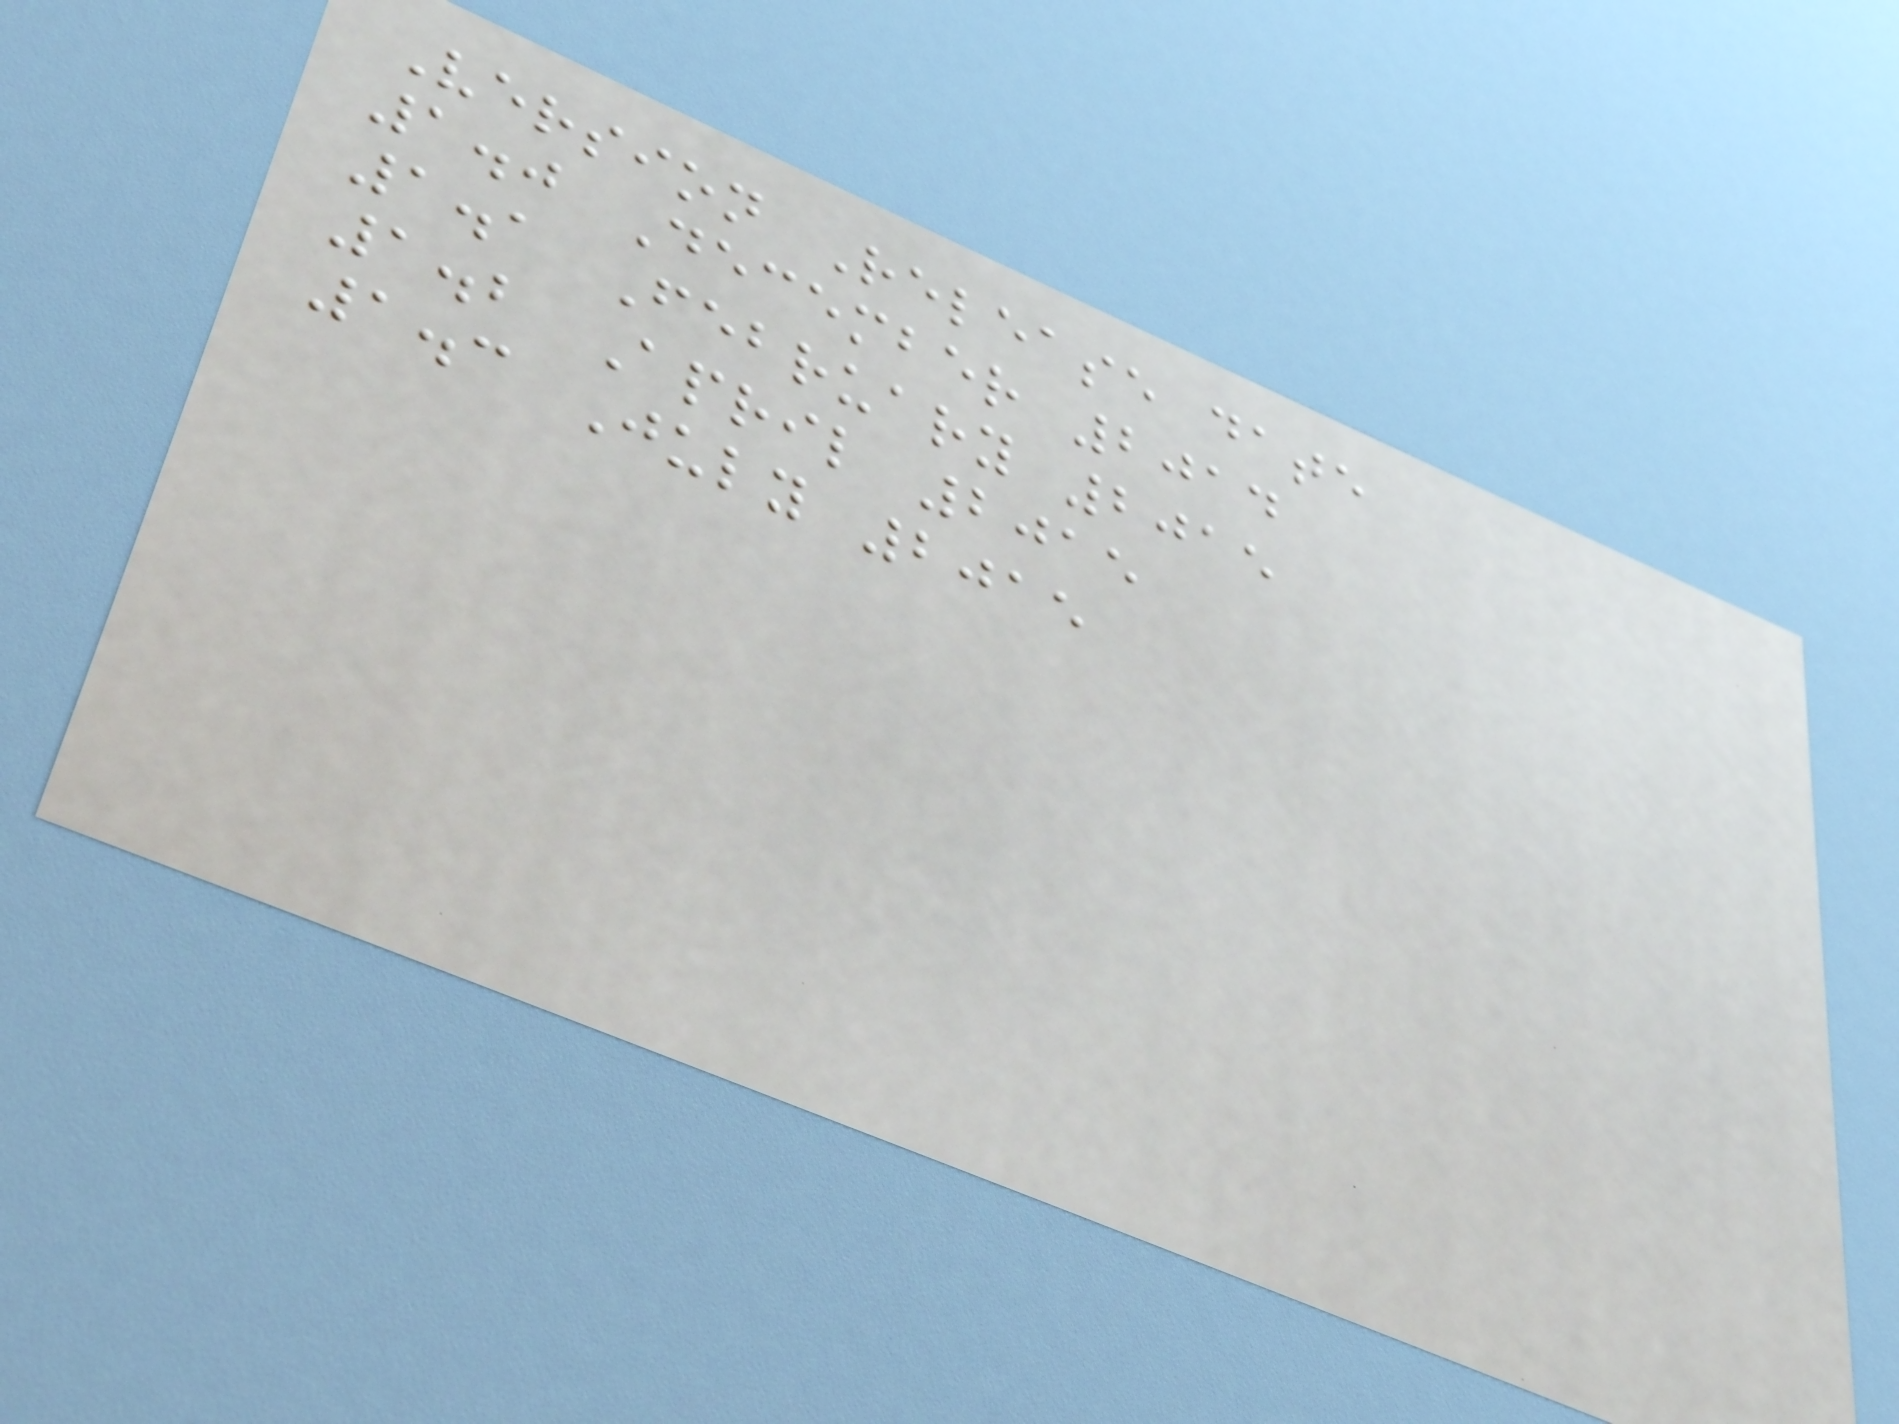Version Release date
1.0 December 2014
1.1 February 2015
1.2 April 2015
1.3 July 2015
